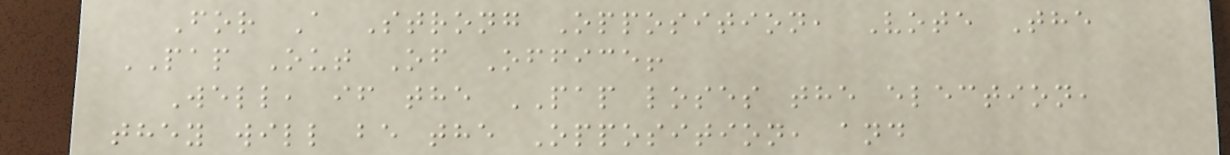For A Strong Opposition, Vote The
PAP Out Of Office!
Well, if the PAP loses the election,
they will be the Opposition, and
